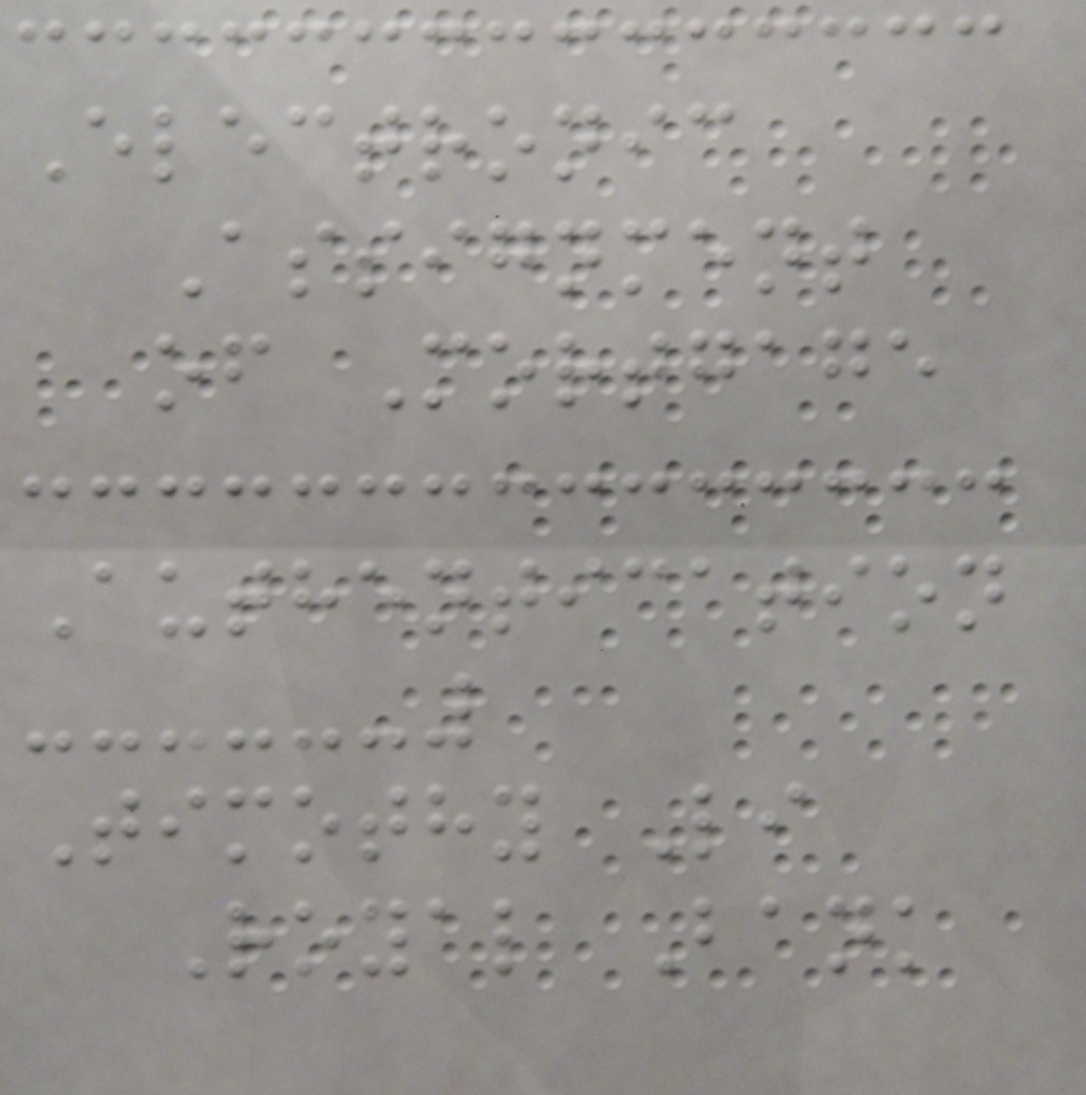Electronic
Assignment
of Mortgage
Authentication
Timothy Li
Royal Bank
